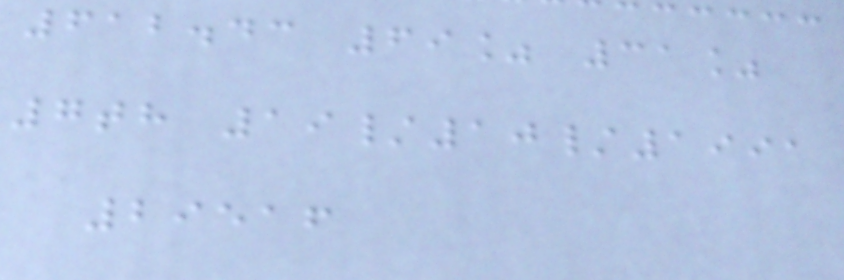612.43 69% 31%
7th 19/10/1991
29516
